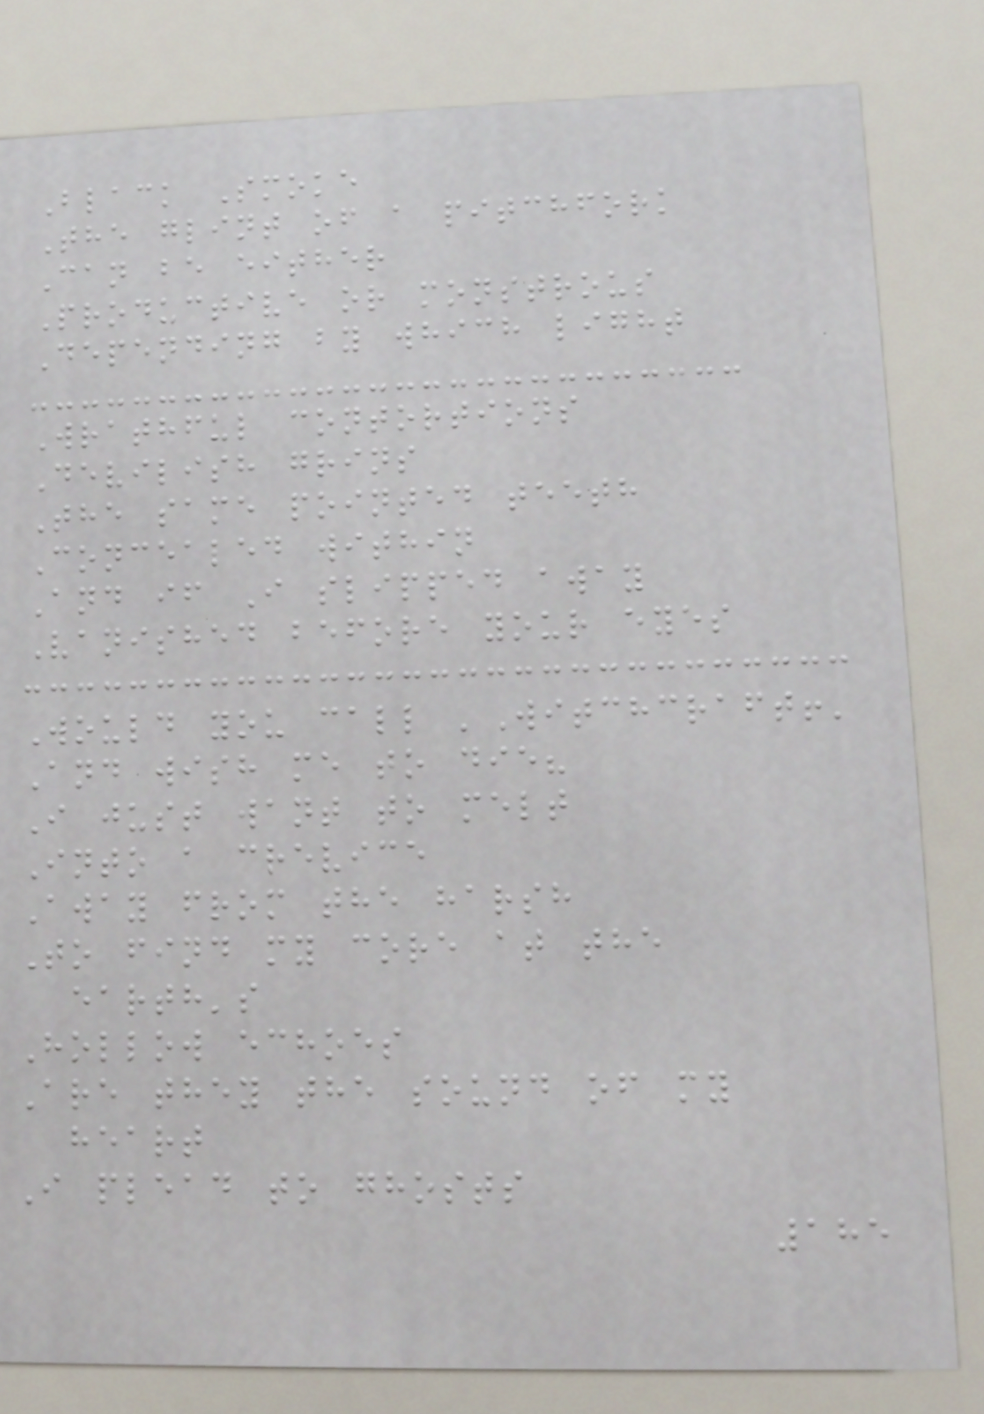Black Smoke
The glint of a pitchfork
Can be either
Productive or monstrous
Depending by which light
Wrathful contortions
Devilish grins
The same pointed teeth
Concealed within
And if I slipped away
Vanished before your eyes
Would you call 'Witchcraft!'
And wish me to die?
I just want to melt
Into a crevice
Away from the harsh
To find my core at the
earth's
Hollow echoes
Are they the sound of my
heart
I plead to ghosts
185
